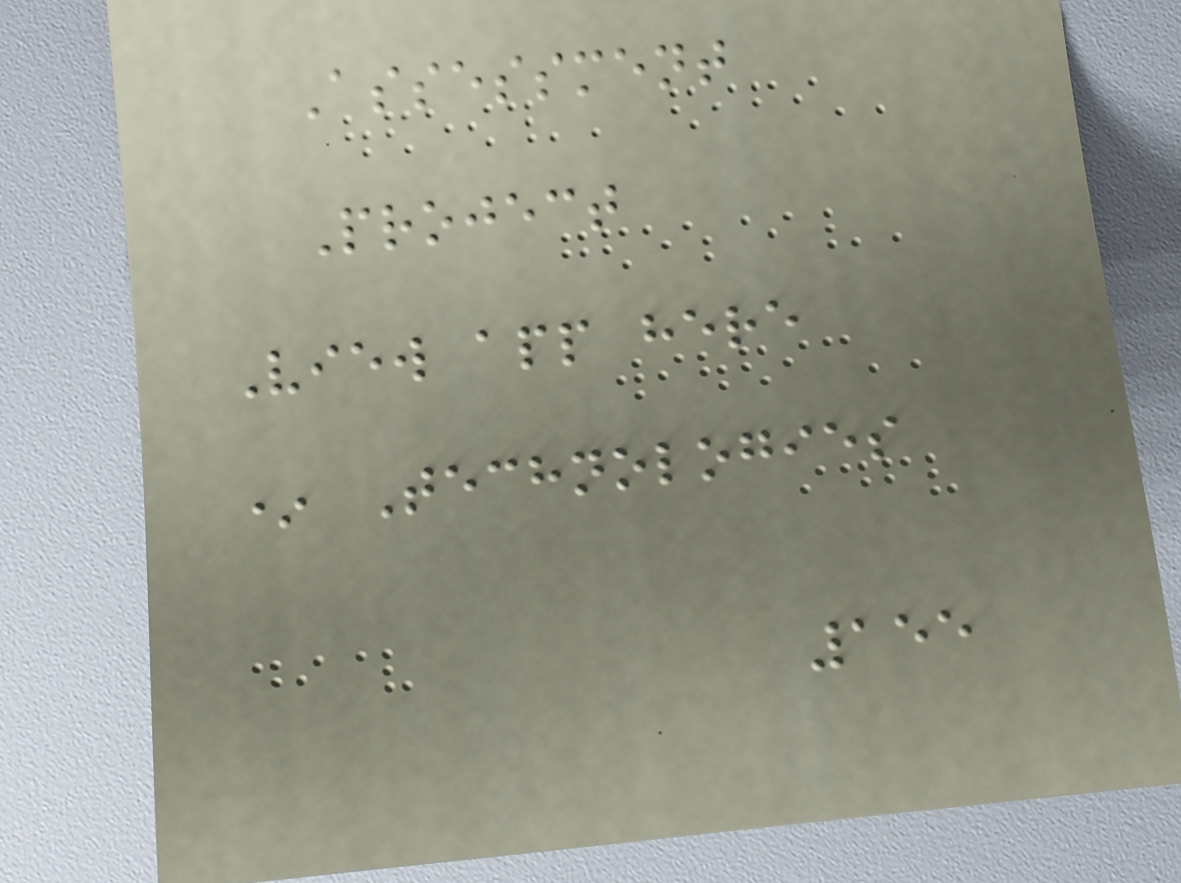Assessment
Project
View app here
* Technologies
155
